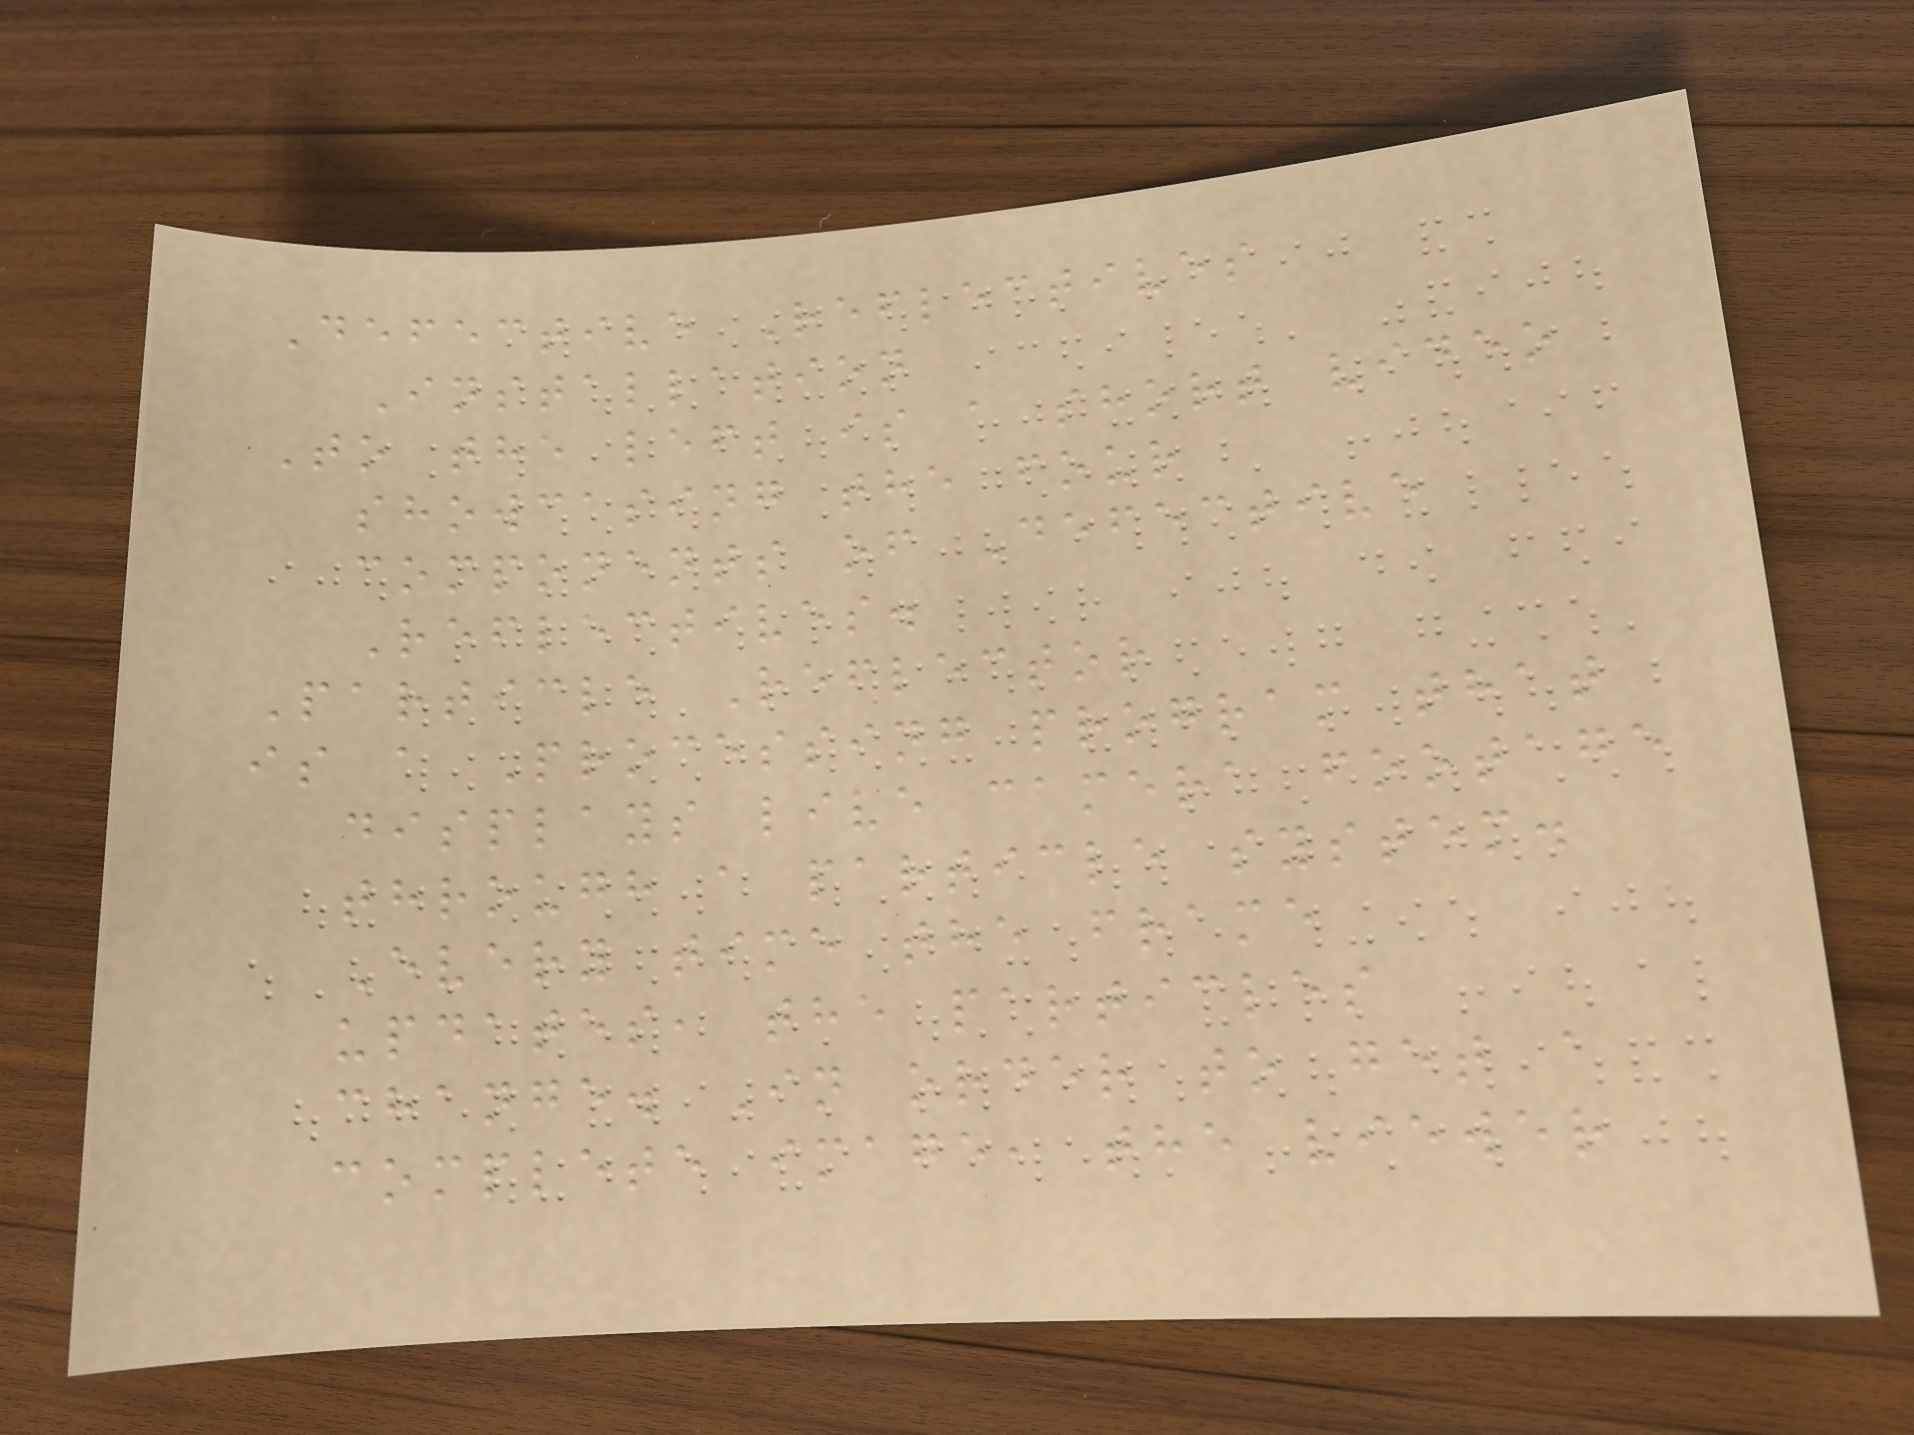Defective Reflectives
Installation
To the left is a short video
showcasing the four
components of Defective
Reflectives.
Particle Reflector
is a Processing program that
displays live camera footage
through a particle system.
Every time the frame
updates, the particles
change. In order to get a
complete image, the viewer
